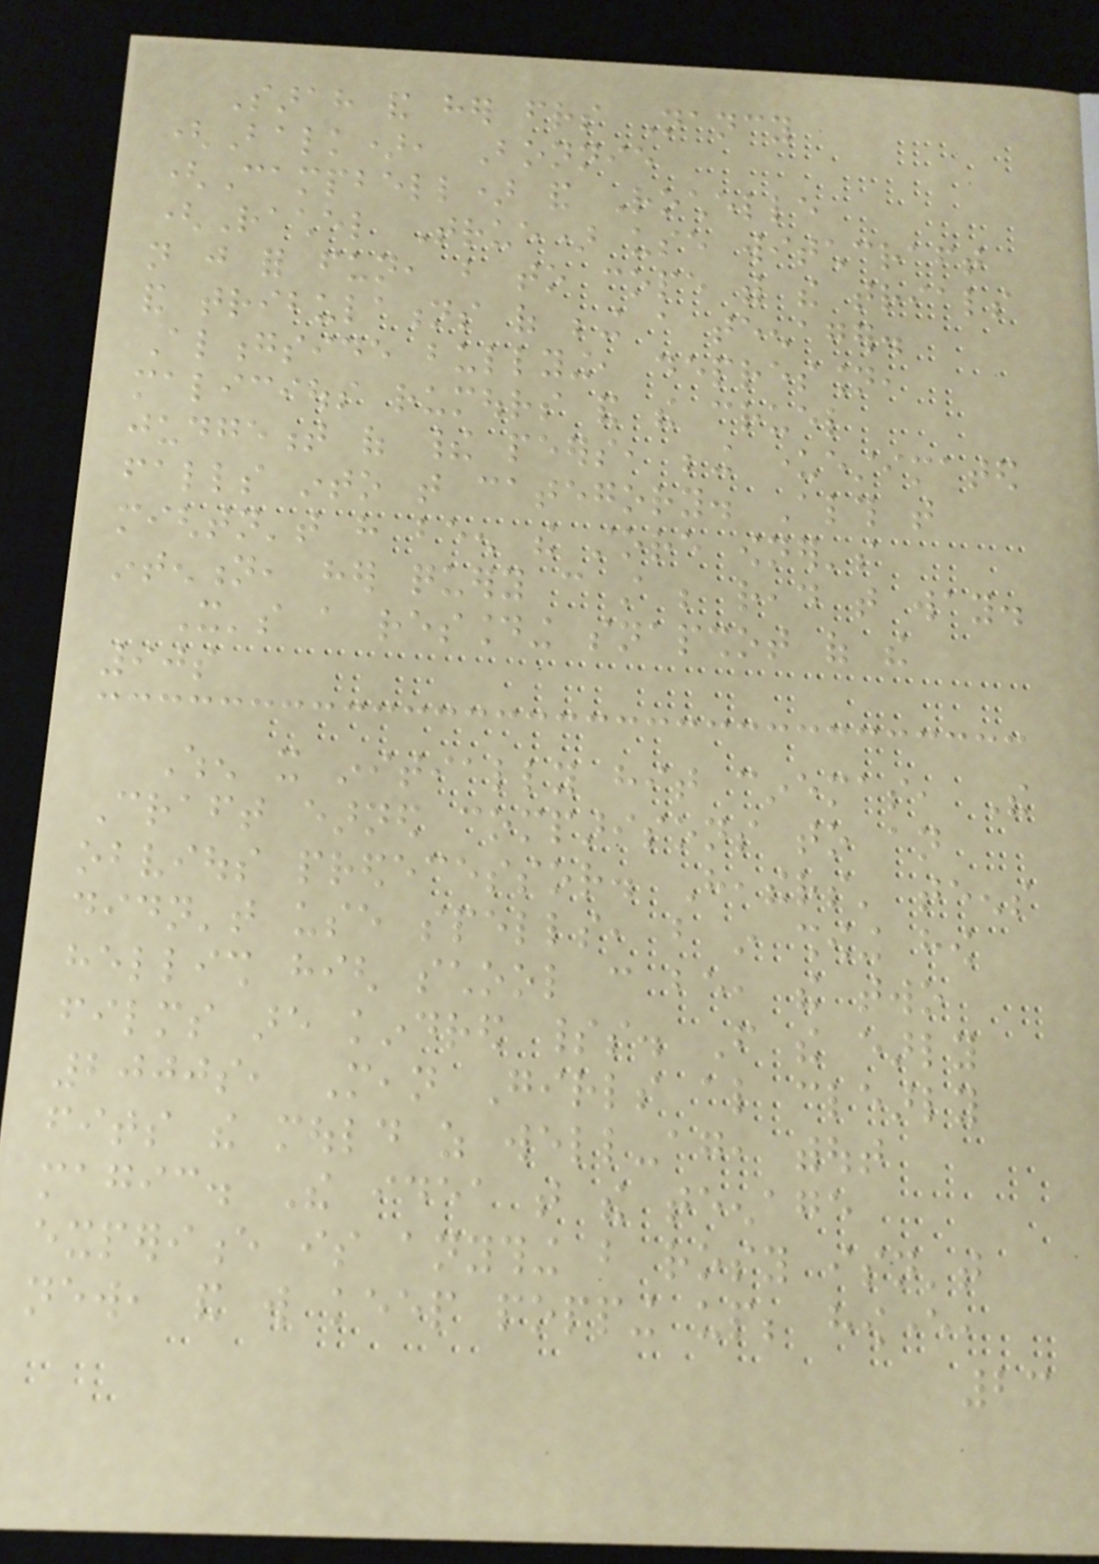Sarah and her friends Nancy
(Balk), Bonnie
(Campbell) and Rochelle
(Rachel True) use witchcraft
not just for fun, but to cope with the trials
and tribulations of being a teenager.
Alongside bullying, depression,
malicious rumours and the cruel
judgement of their peers, being underestimated
falls into that category. Although that
mightn't have been the store owner's
intention, her query can still be read that way.
It's a resounding snapshot of the
90s
When it initially hit cinemas, The
Craft earned comparisons to an
obvious predecessor. Heathers' teens
didn't use spells, but in showing how
hellish high school can be, the two
films are kindred spirits. From the early
2000s, Mean Girls also clearly
fits the mould as well-again, without
magic. The idea that the teenage
experience is anything but rosy isn't
new, and will keep popping up; however,
23
